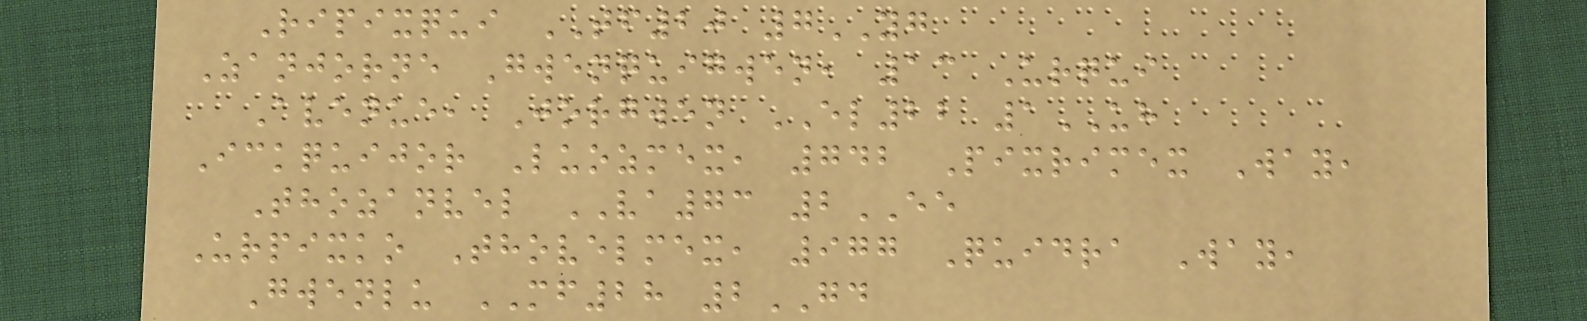Ripixqui TF20 7YG
Zanjorne Gwenquigwen, 13 Urqui
Avenue, Jorgwen EL22 1UH
Ickquijor Luozmex, 742 Pixrimex Way,
Thozanvel VA73 2EE
Urpixko Thovelmex, 977 Quidra Way,
Gwenlu MF28 2GD
